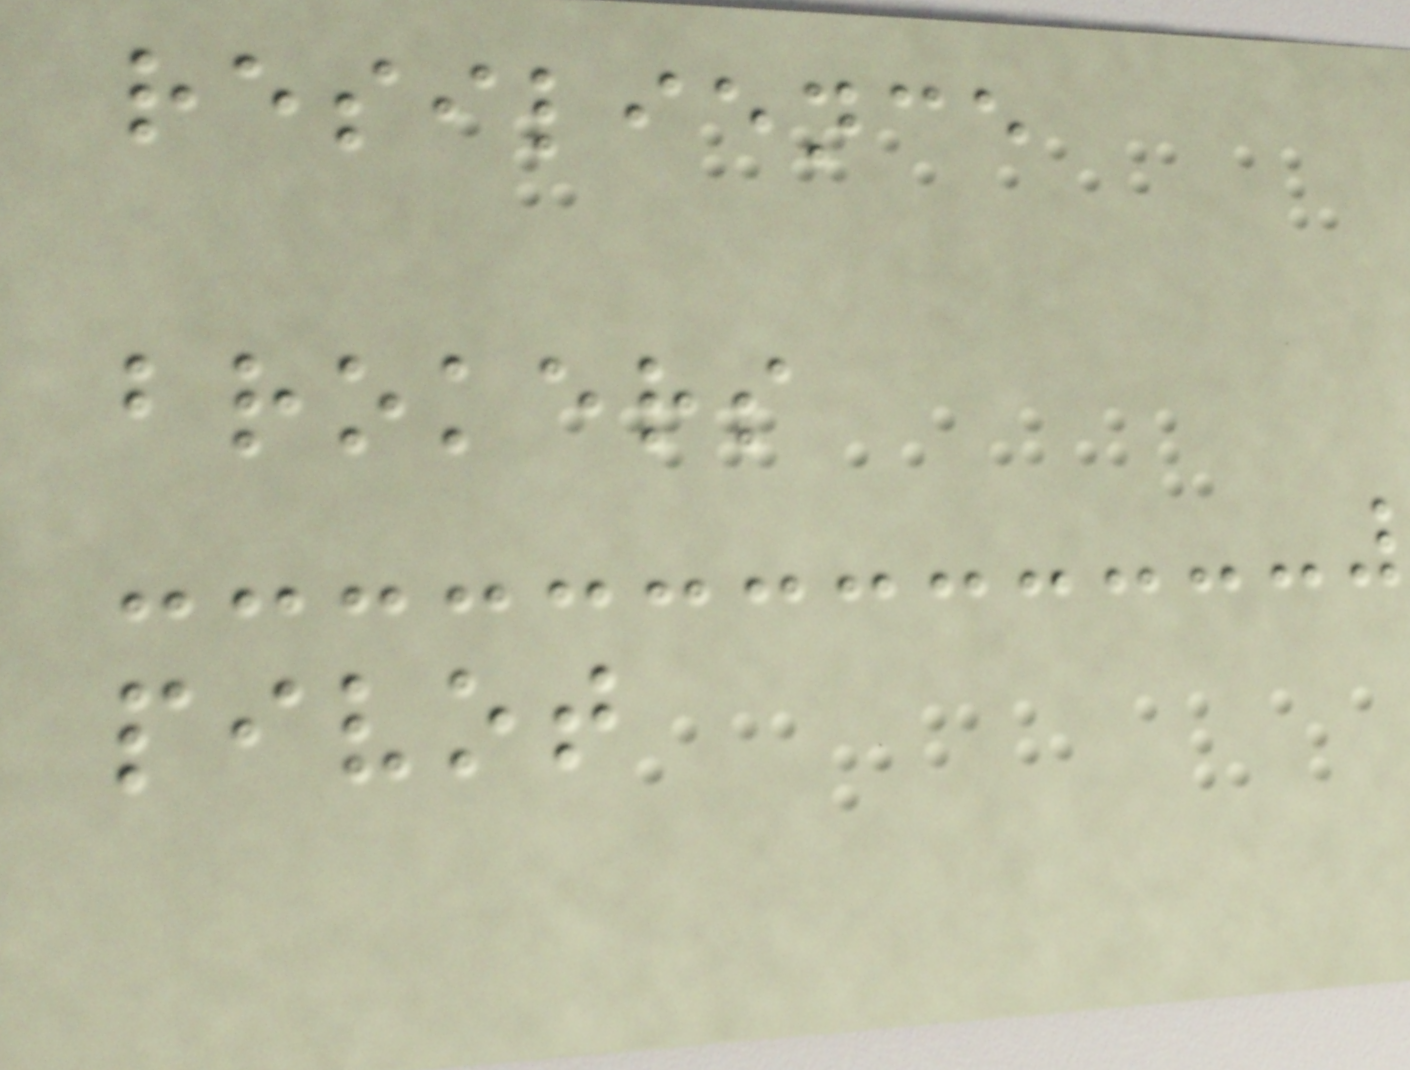resilience
brokers
pivot
